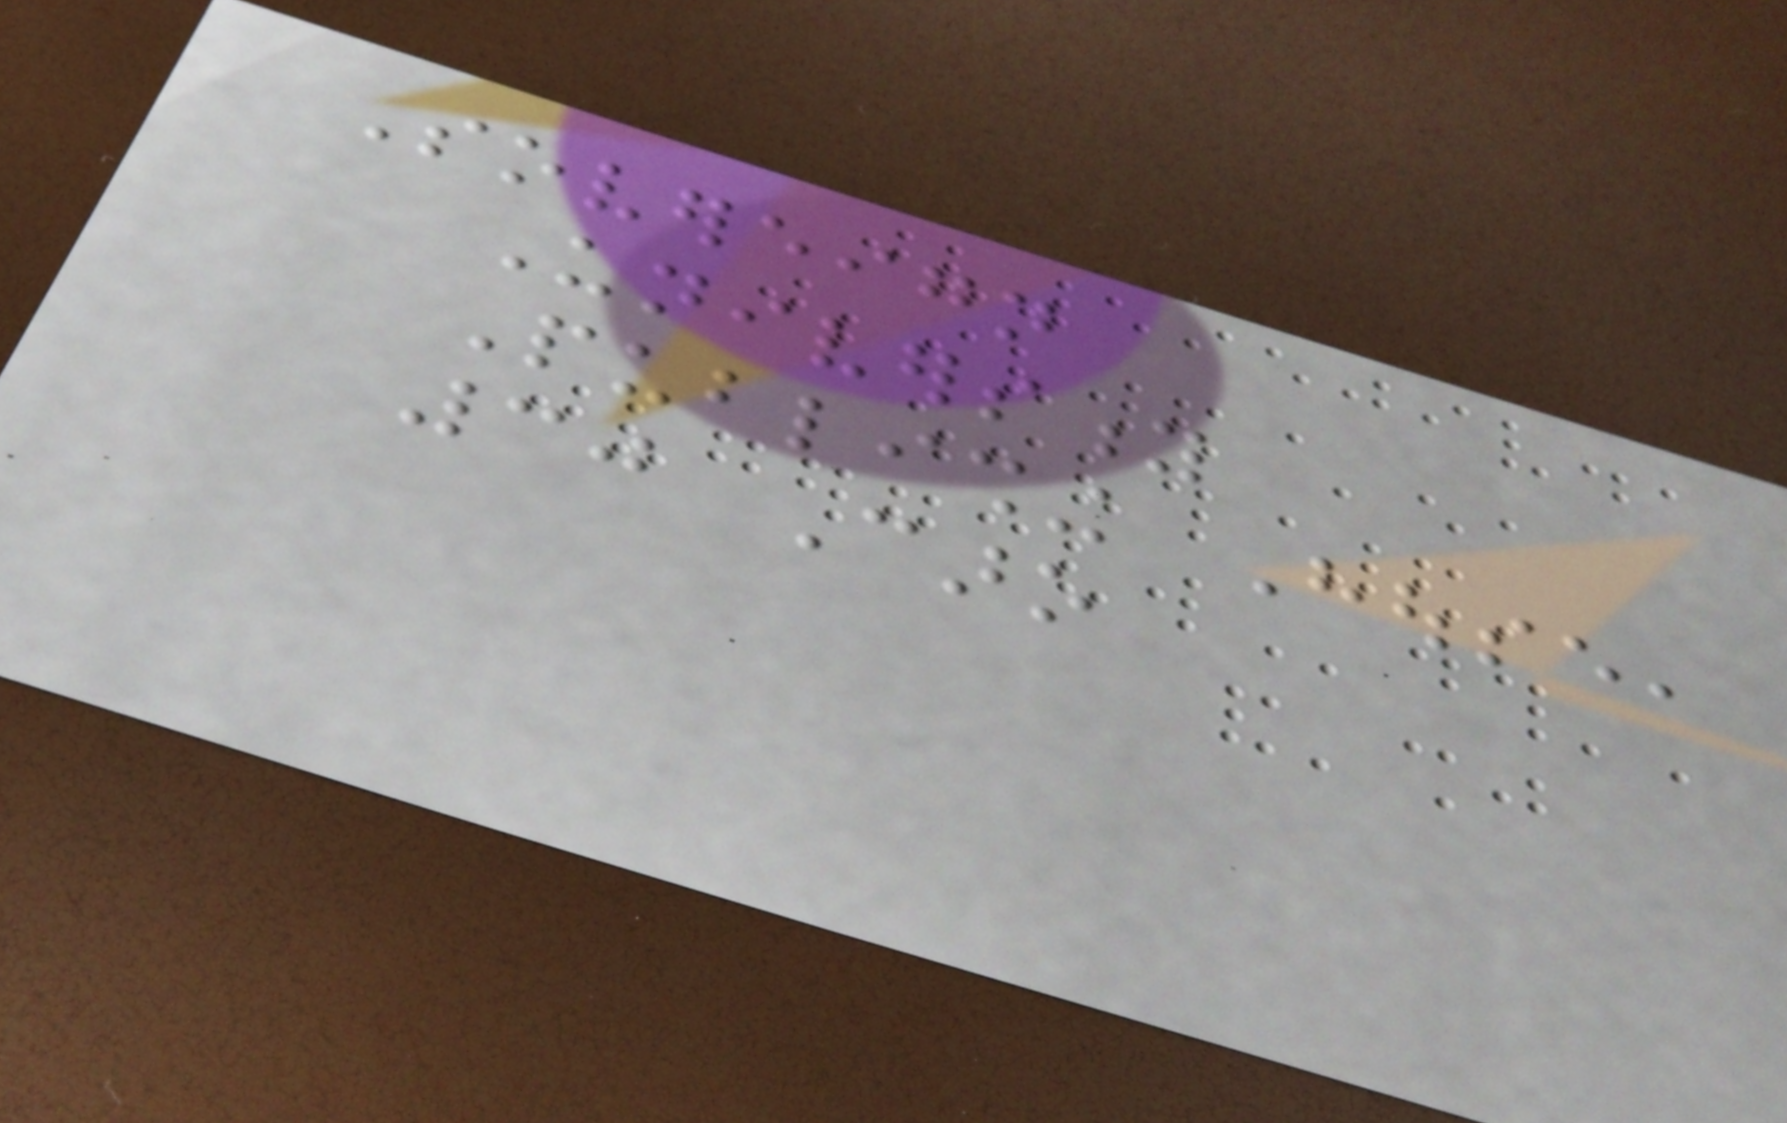Sovereign
University
Publishing House,
30 Caro
